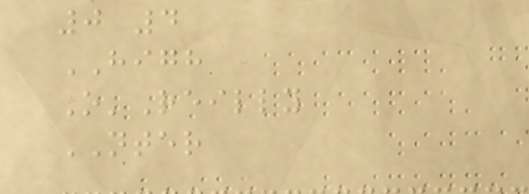0 4
HIGH
O'Reilly
NTER
